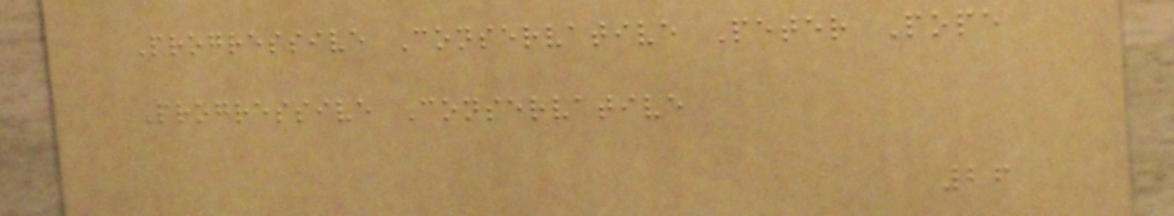Progressive Conservative Peter Pope
Progressive Conservative
26
